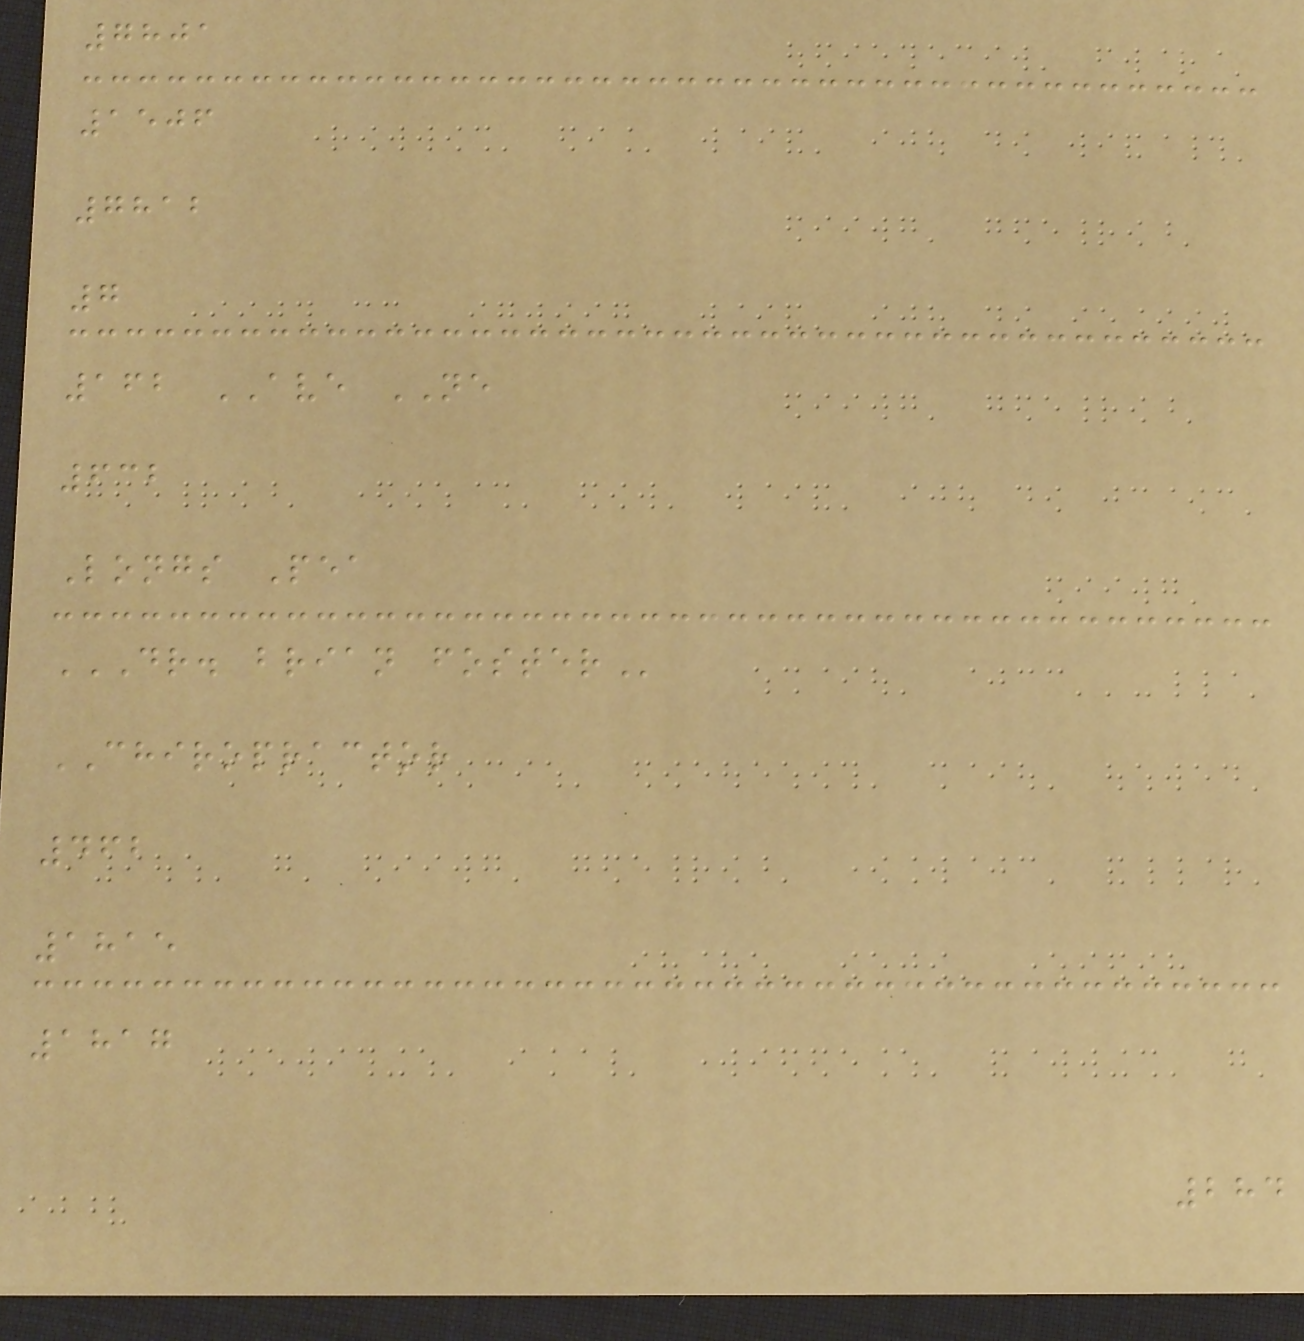7801
1506
7812
7
162 AVE NE
632
Longs Pea
DR. BRIAN FOSTER
CHIROPRACTOR
462
1815
1817
284
